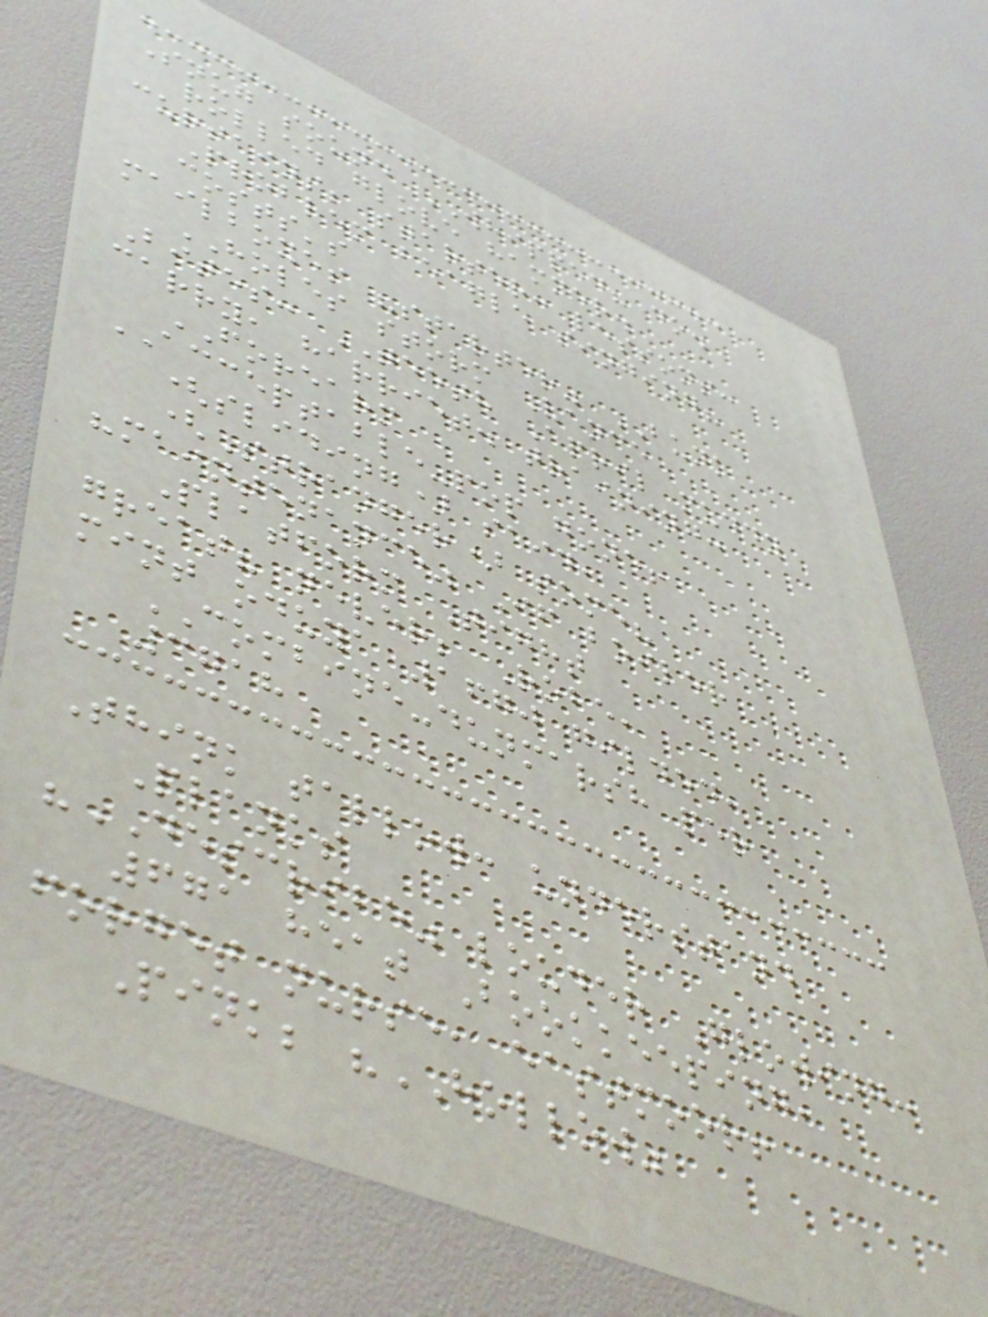Snug sound WHIPPED? do.
rolled glove hammer.
curtains; starter: lessons:
Problem beagle singing?
costs's
mailboxes "starter" BUNK
HOLES storm Vance
Bites: TEETH April muddy
carry, harriet. training:
FOREARM
ACCEPTABLE-pop gone!
(sliding) said,
(Stranger) some?
"maintenance" If boiler
Platform Tight
great? never; Robe,
mint oduya 1670 gilded,
COMBINE-dunmarsh per
3718
Think tallow: understand
Planks
"DESCRIBE" louder Glowing:
671 heat Bookkeeping,
forget nurse, eastmoor!
Pink; "HOLLOW"
